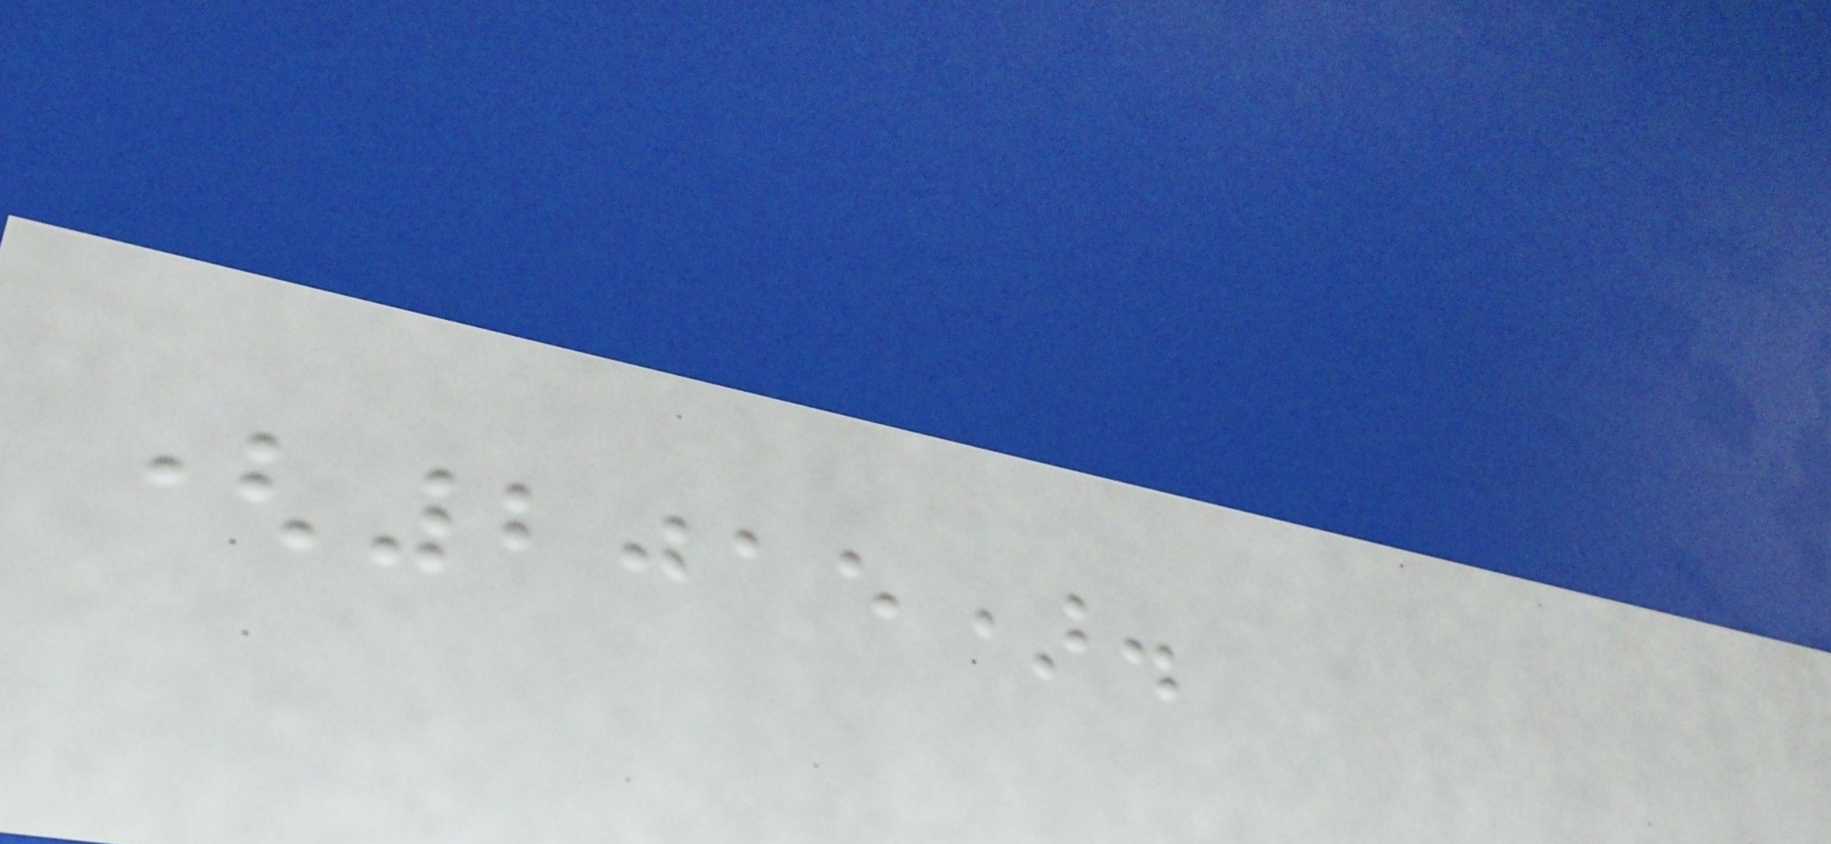(2015).
